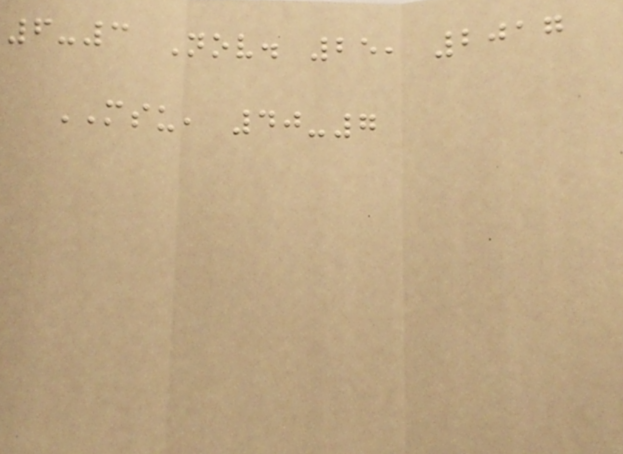6-3 Nov. 25, 2017
MSU, 40-7
